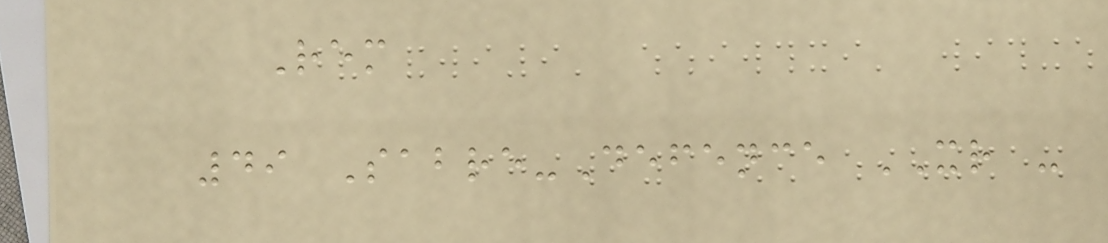Rem
49 Sabre-Defence XR -
